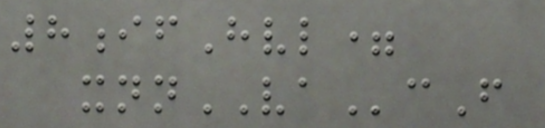8ifHvl=
xnnVAcF
